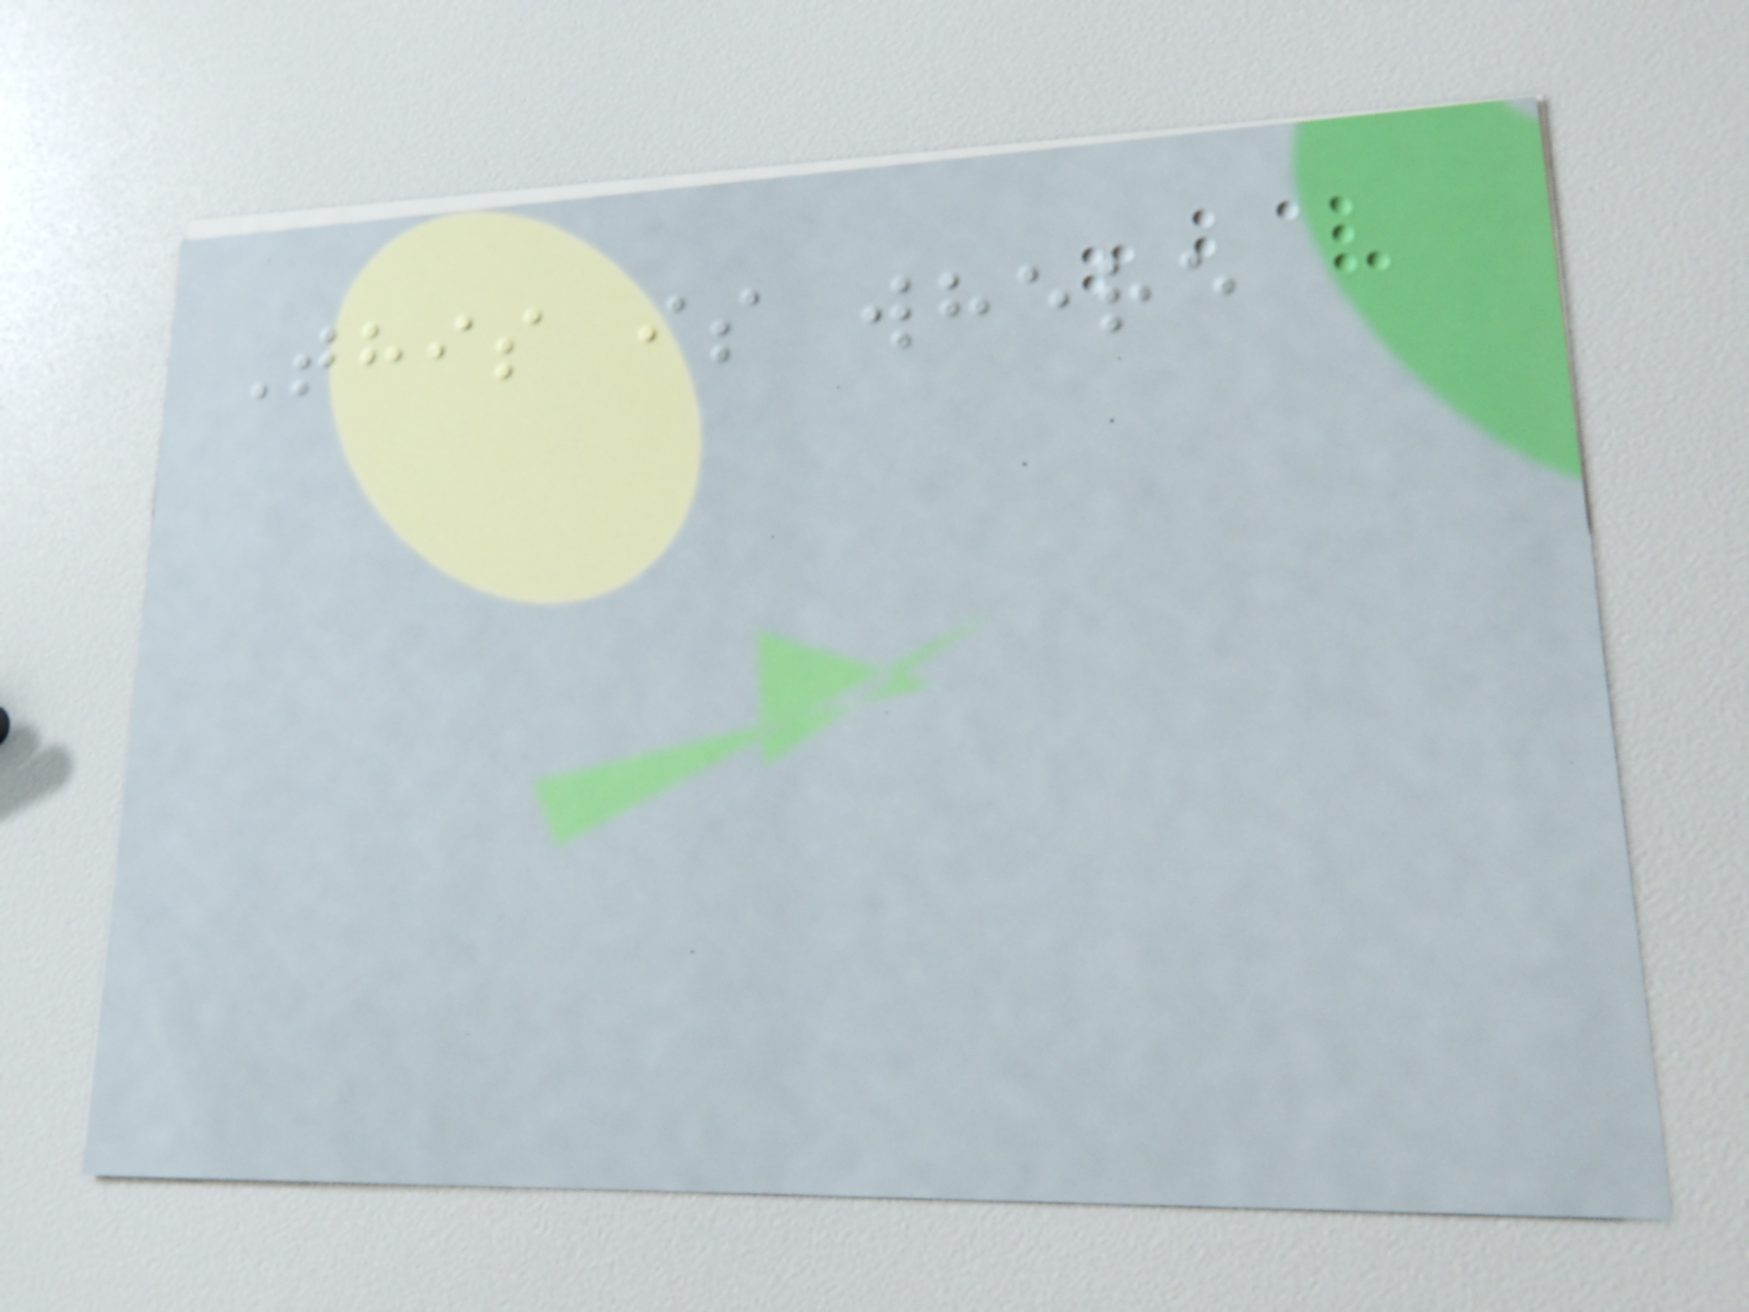This is where
